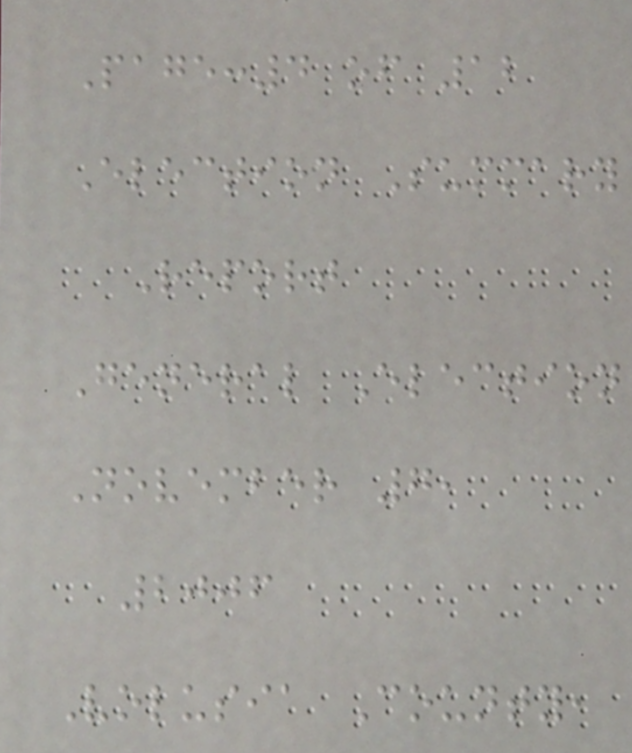Page:4 of 12
Election Summary
Report
General Election
November 7,
2006
Volusia County,
